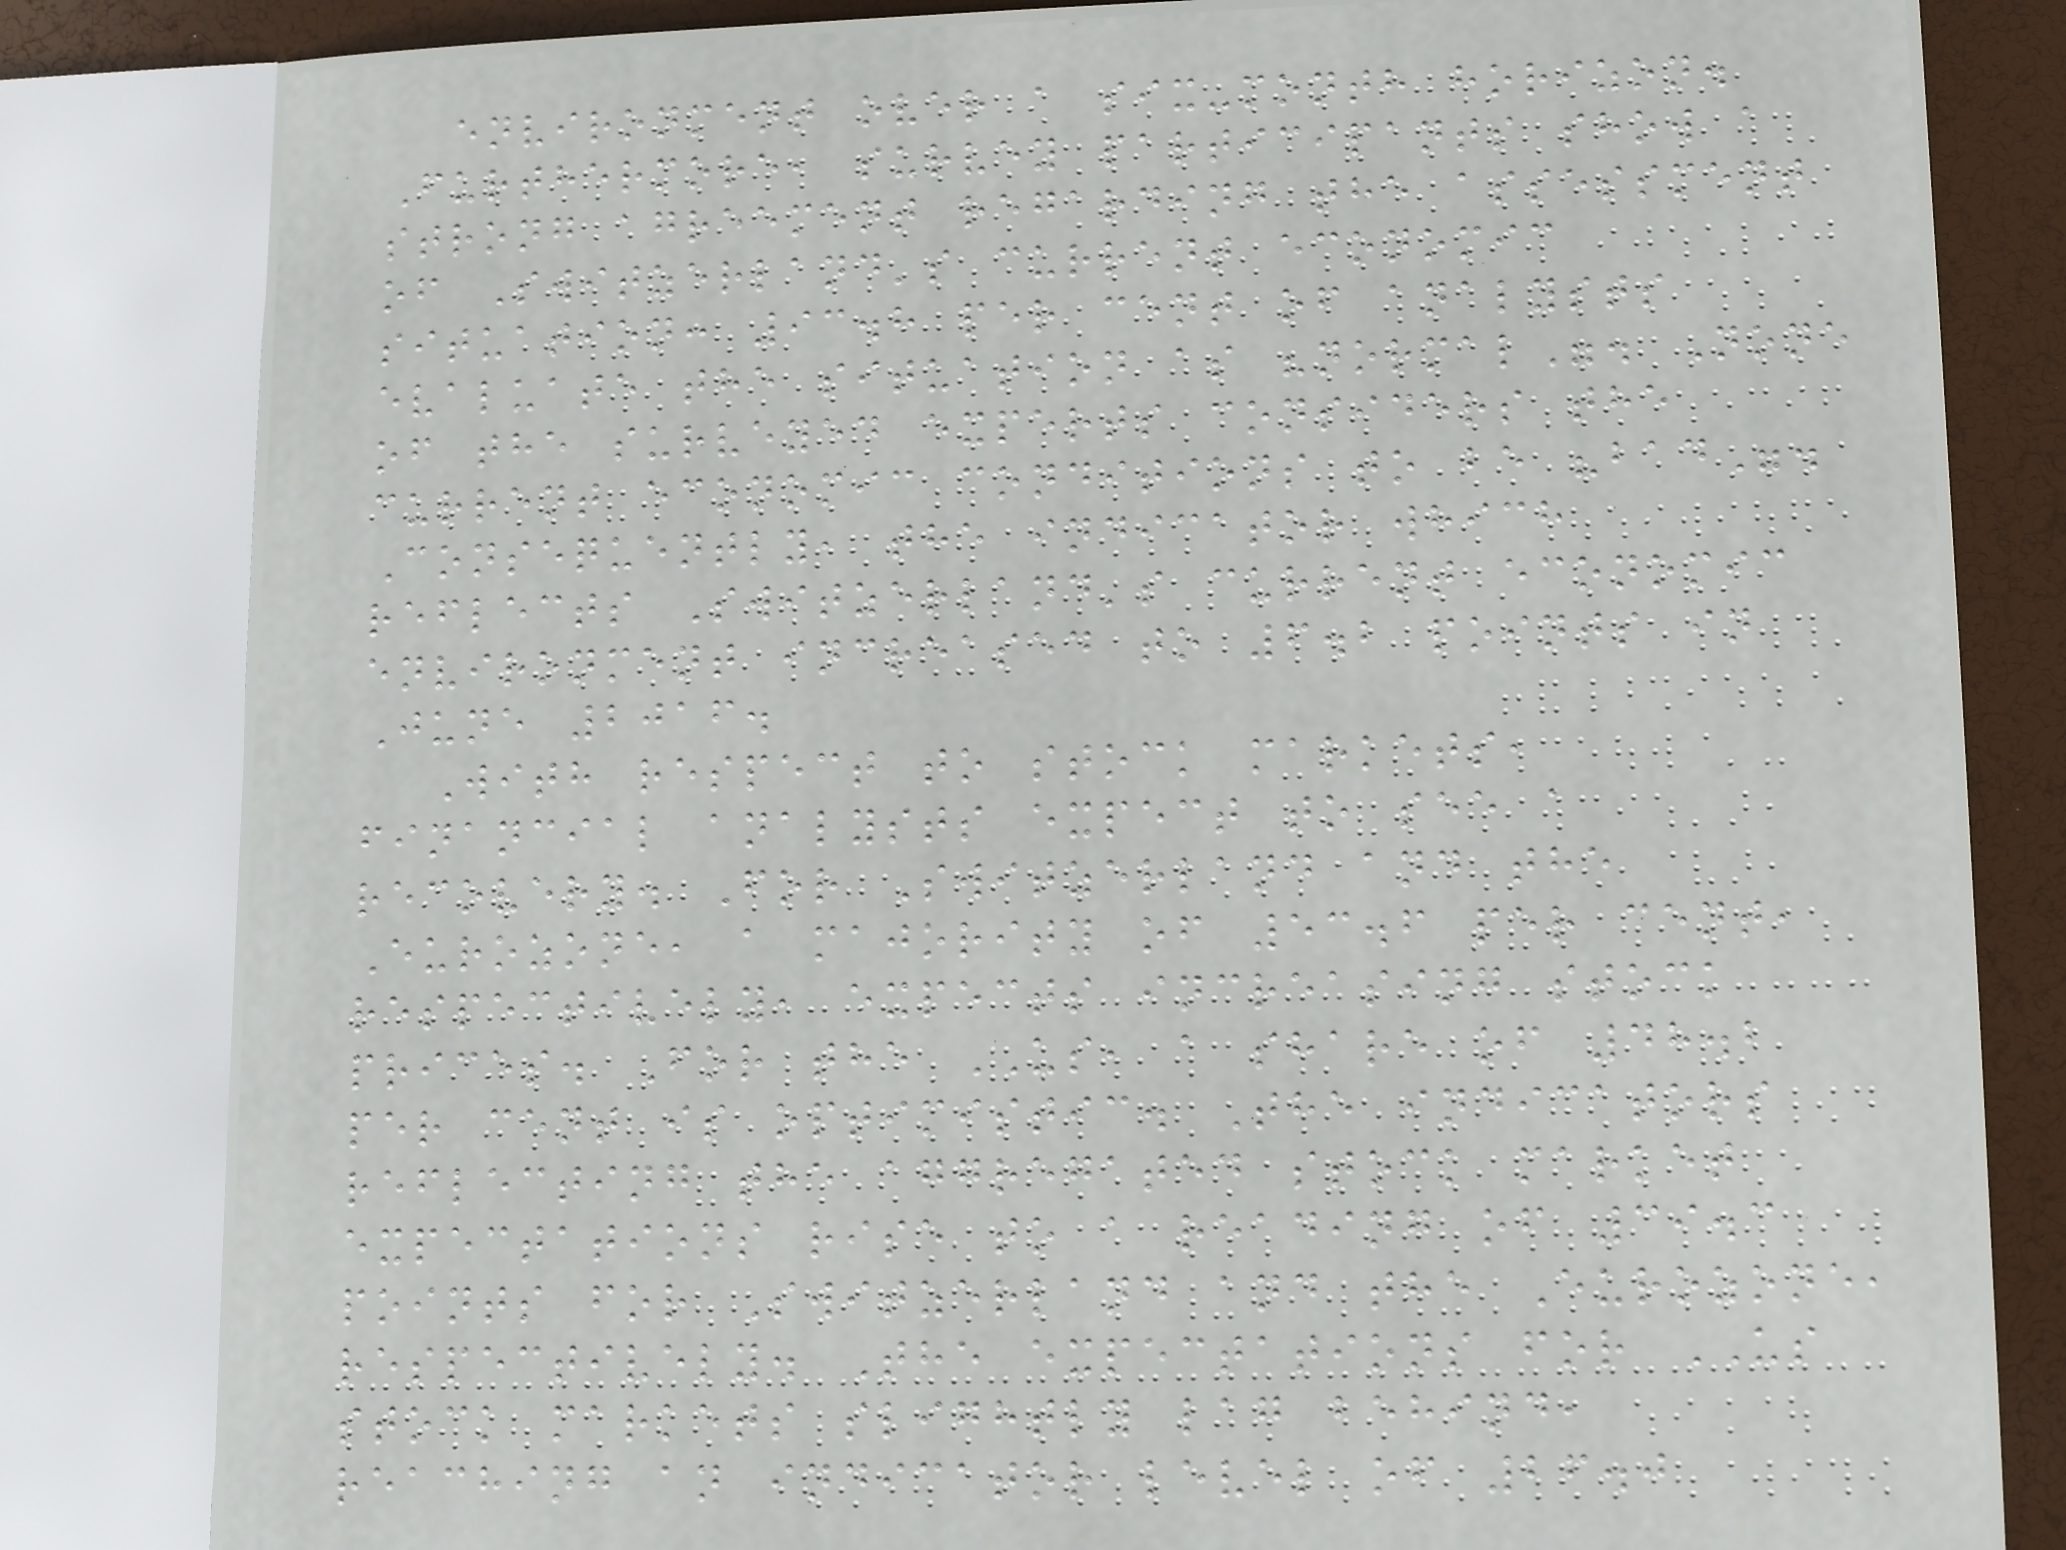environment over a six-month horizon.
Furthermore, survey participants show a
strong agreement regarding the assessment
of Switzerland's current economic
situation: 93.8 per cent of analysts
evaluate the situation as "normal". None
of the surveyed experts considers the
current economic conditions to be "bad".
Consequently, the indicator which
reflects Switzerland's current economic
environment increased to 6.2 points in
June 2016.
With respect to stock markets,
financial analysts expect to see a
recovery. For Switzerland and the
Eurozone, a majority of 53.6 per cent,
respectively, expects increasing stock
prices. For the US, a share of 48.2
per cent is optimistic. The indicators
reflecting the aggregated stock market
expectations rise to a reading of 39.3
points for Switzerland and the Eurozone,
respectively. The expectations for US
stock markets slightly lag behind,
reaching an indicator level of 26.0
